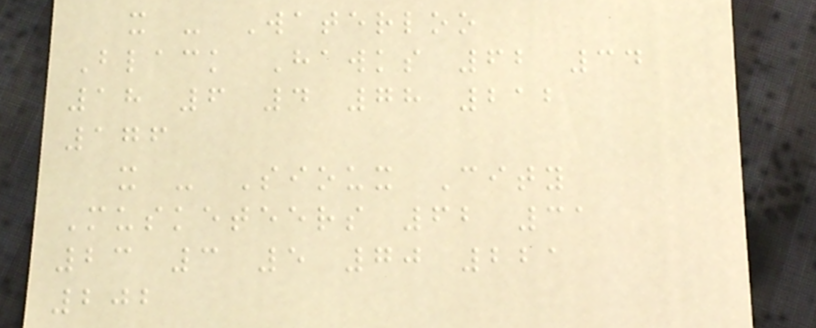x - Waterloo
Black Hawks 62 34
18 6 4 78 212
176
x - Sioux City
Musketeers 62 31
23 3 5 70 221
202
